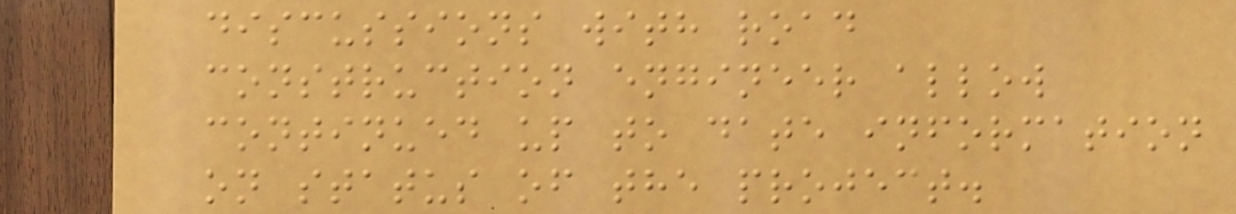discussions with road
construction engineer allow
continued up to date information
on status of the project.
